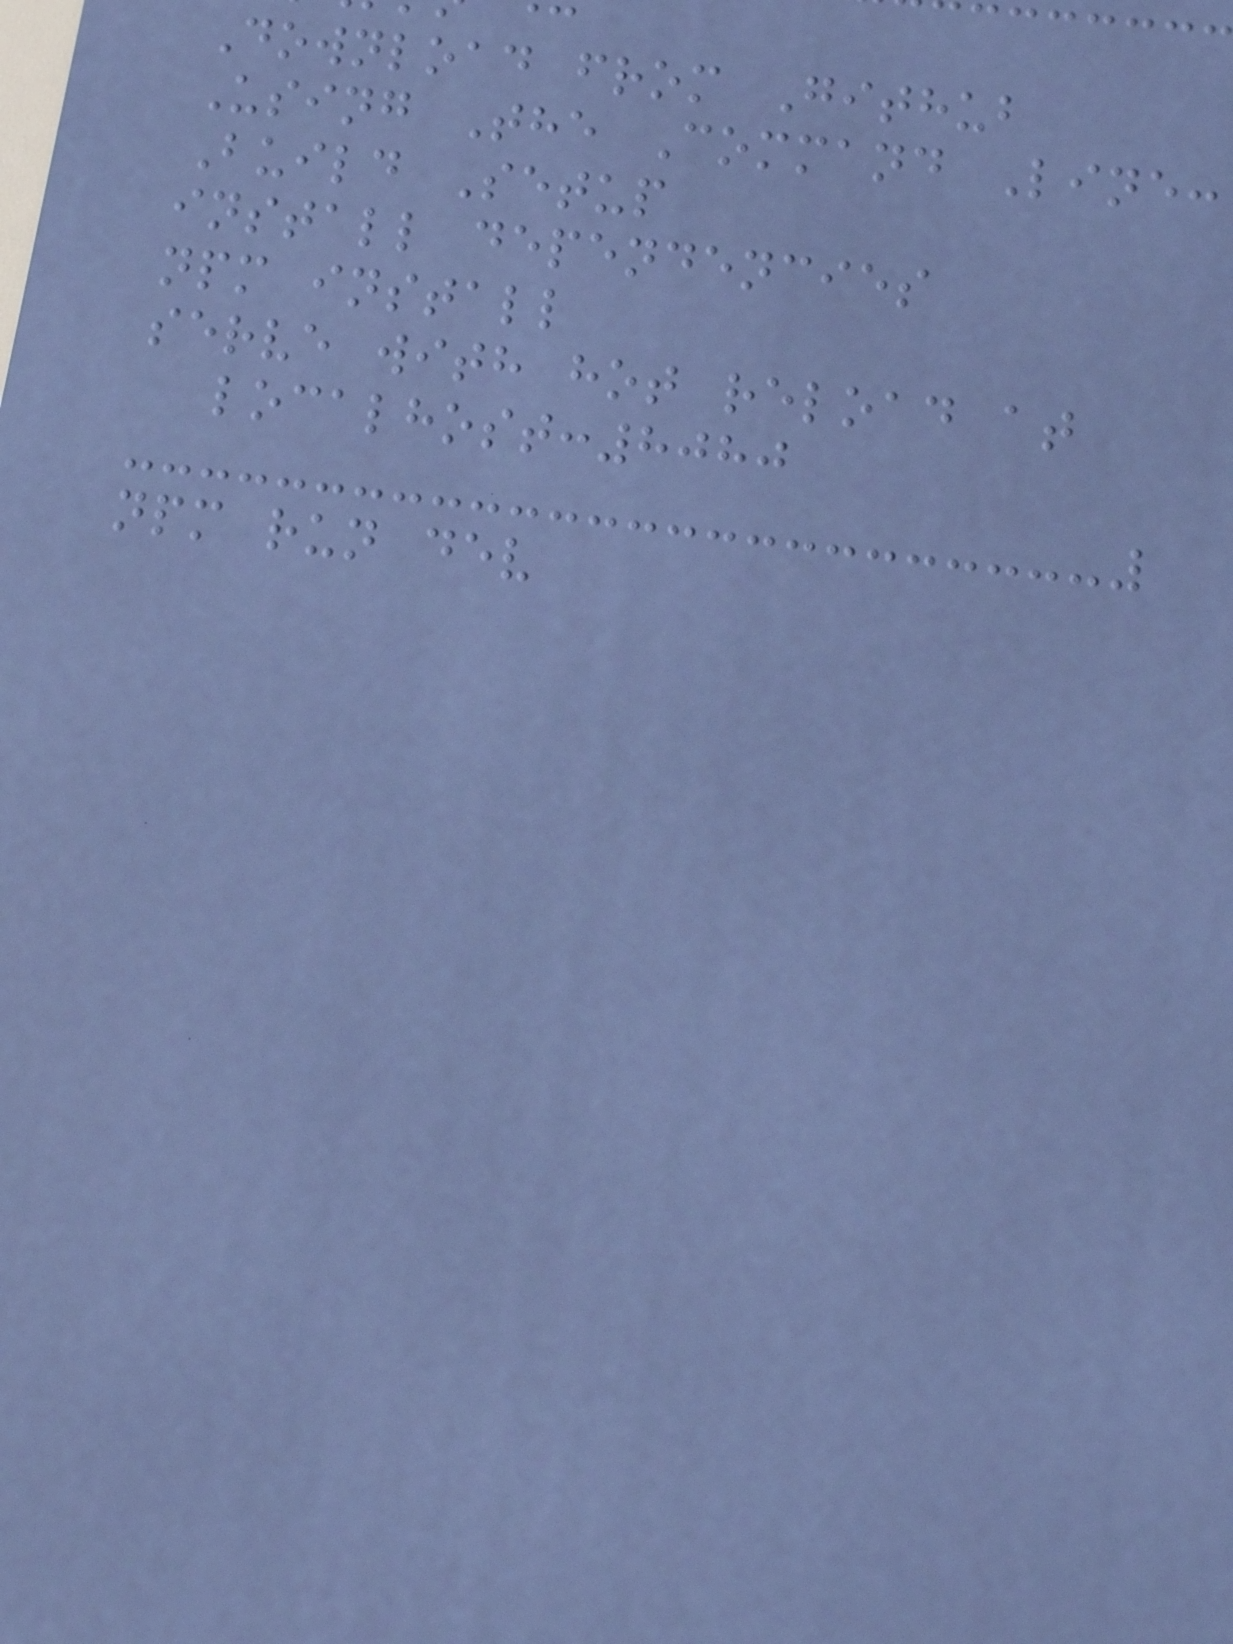Download from Github
Using The Command Line:
Build Setup
install dependencies
npm install
serve with hot reload at
localhost:8080
npm run dev
